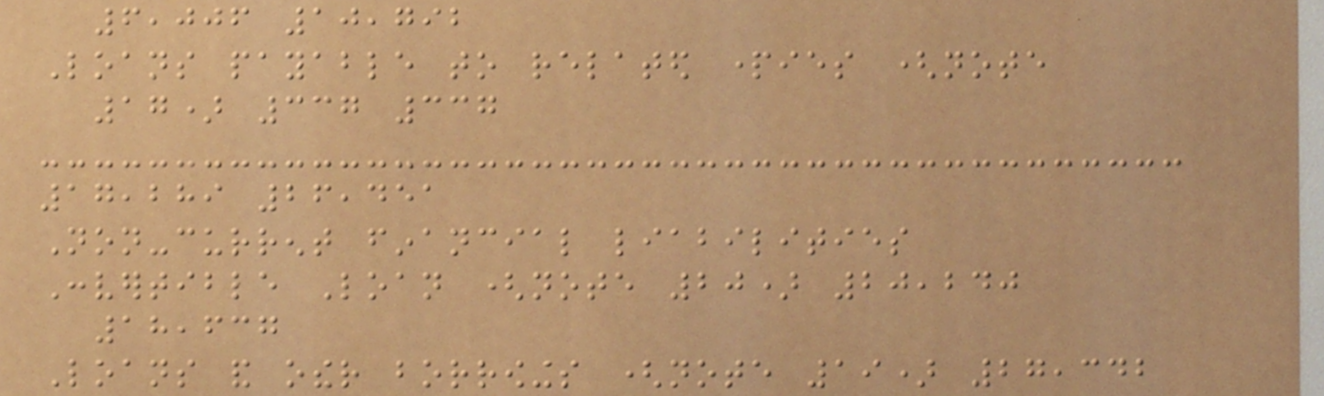6,006 10,792
Loans payable to related parties (note
17) 337 337
17,289 26,451
Non-current financial liabilities
Convertible Loan (note 20) 20,240
18,637
Loans and other borrowings (note 19) 27,342
